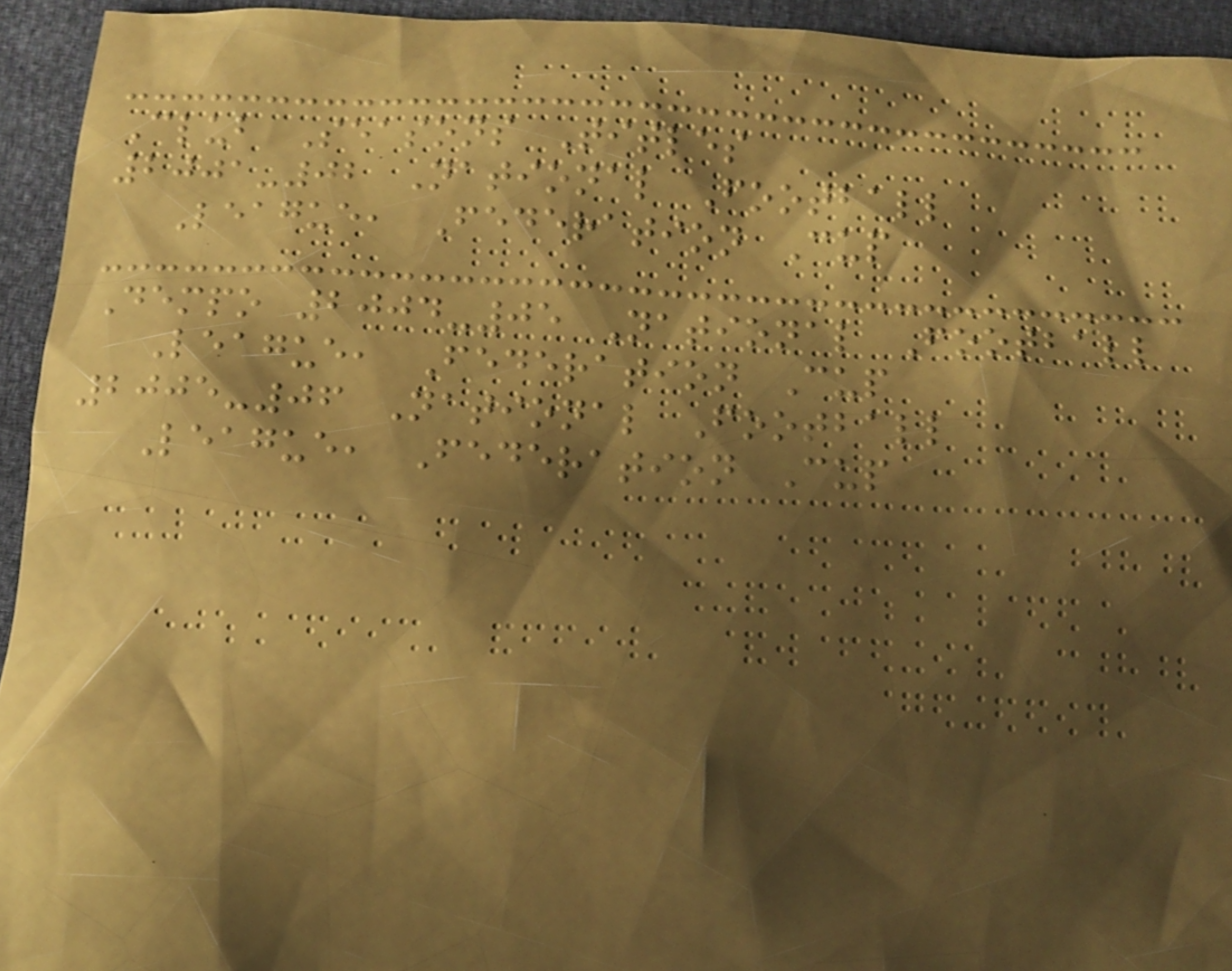Club Seasons Titles
2001-02 National Football
League, Federation Cup
Dempo 2004-05 National Football
League, Federation Cup
2005-06 National Football
League, Federation Cup
